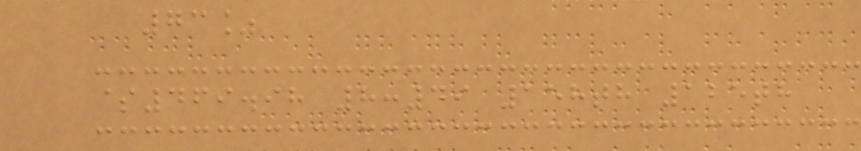73%
$469.98 8:49 158th 125th
